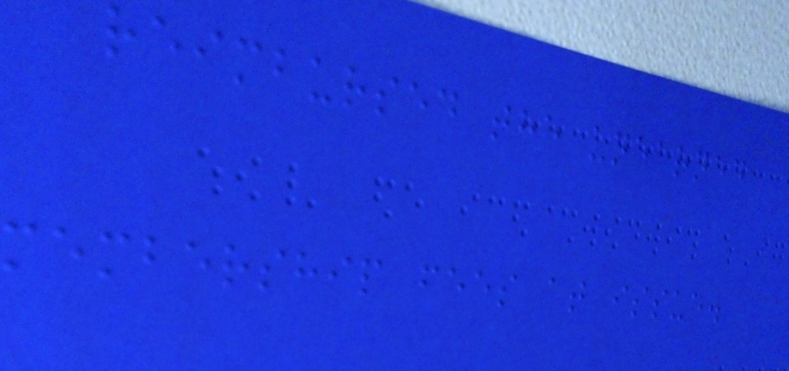reimbursed the unearned
membership fees at issue.
